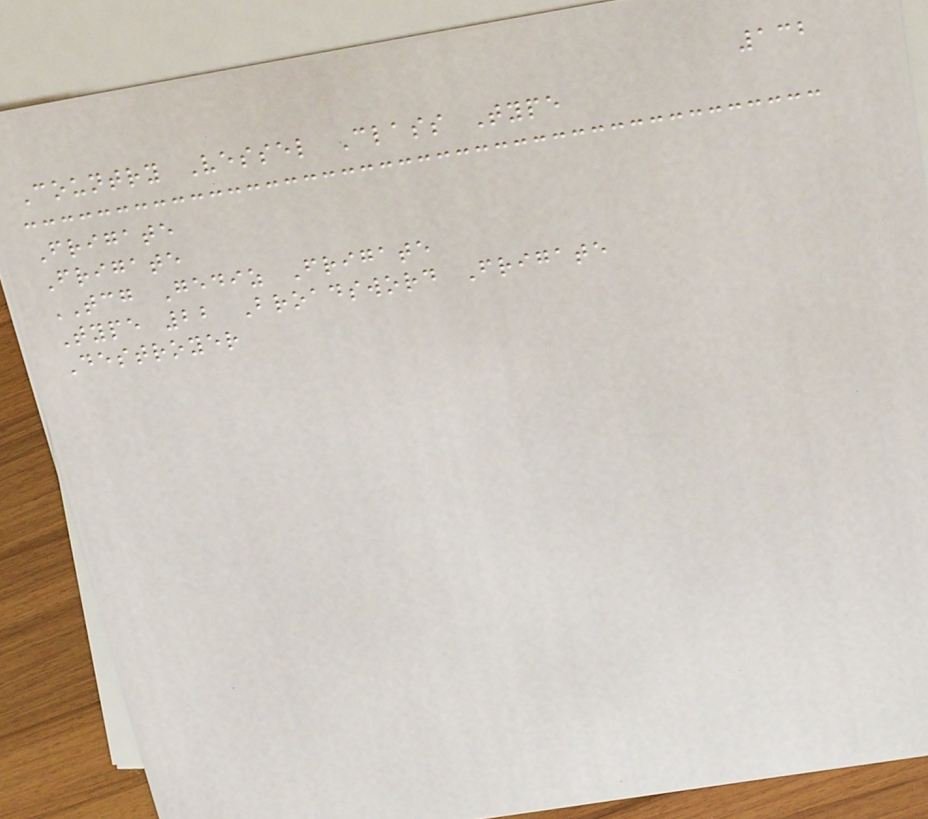132
Country Vessel Class Type
Frigate
Frigate
TCG Gediz Frigate
Type 22 Broadsword Frigate
Destroyer
